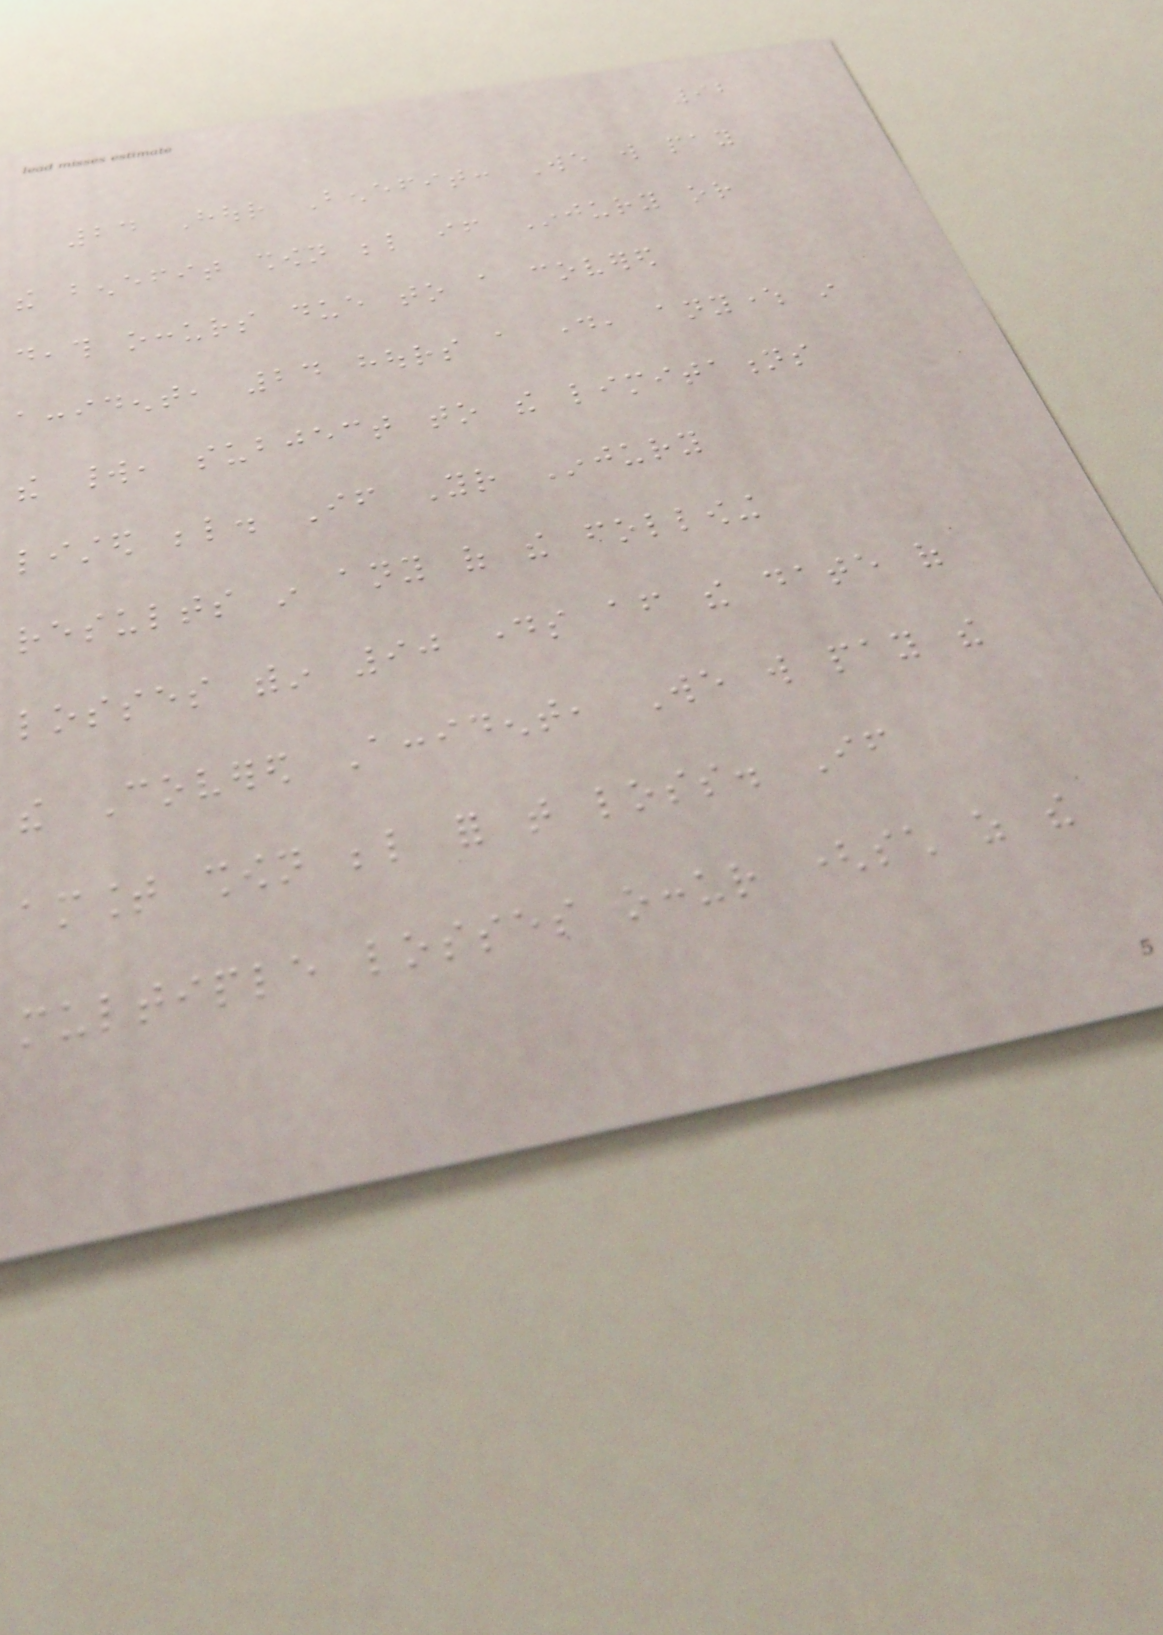92
24 Hour Benefit: We will pay
the benefit shown below if Injury or
death occurs due to a covered
accident, 24 hours a day, anywhere in
the world, subject to the limitations
listed below. If Your Injury
results in any of the following
losses within 90 days after the date of
the Covered Accident, We will pay the
amount shown below for that loss. If
multiple losses occur (such as the
